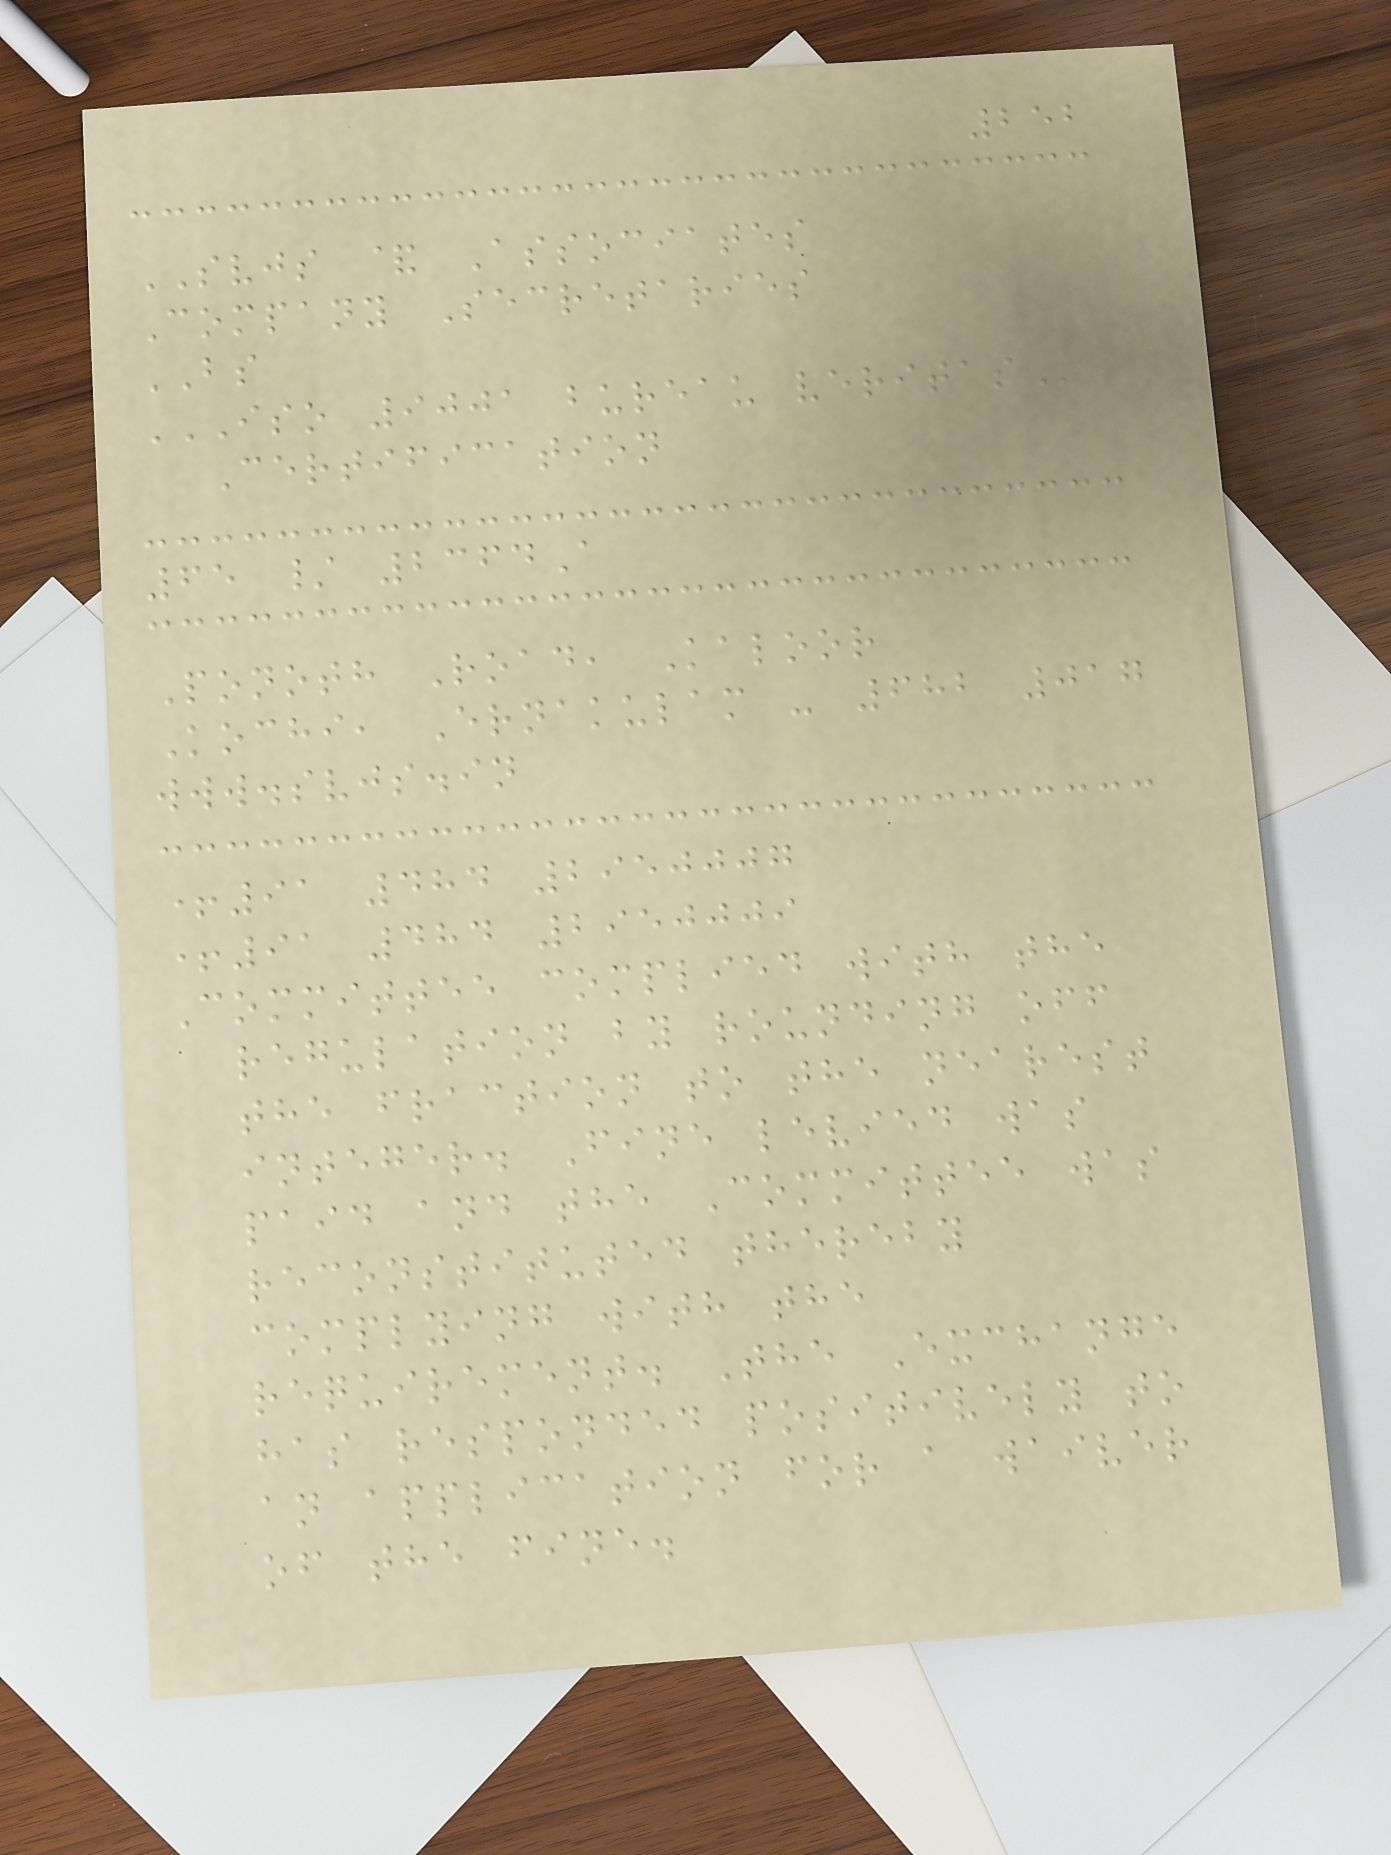252
SVJS & Associates
Company Secretaries
BS
ISO 9001 BUREAU VERITAS
Certification
65 / 2364A
Ponoth Road, Kaloor
Kochi, Ernakulam - 682 017
www.svjs.in
+91 484 2950007
+91 484 2950009
Committee complied with the
regulation by rounding off
the fraction to the nearest
integer. Fine levied was
paid and the Committee was
reconstituted thereby
complying with the
requirement. The Exchange
has responded positively to
an application for a waiver
of the fine.
